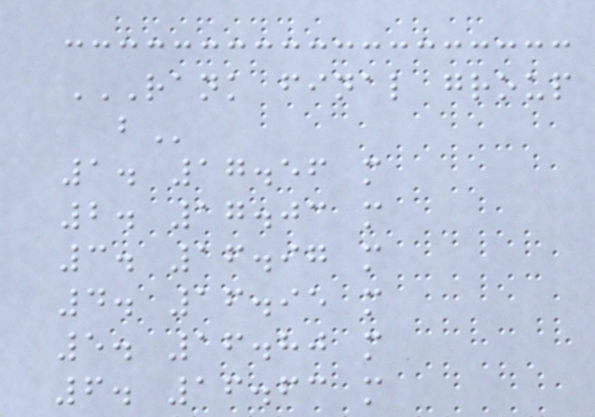RANK FINAL GROUP
B
1. 17.56 m
2. 17.03 m
3. 16.97 m
4. 16.95 m
5. 16.80 m
6. 16.63 m
